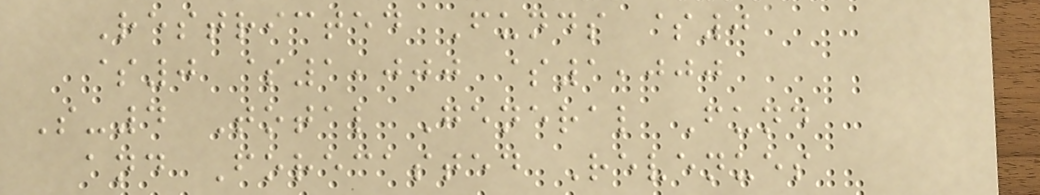Restricted Funds $0
$0 $1,000 $1,000
S-4 Total General Fund
and Forecasted Revenues
